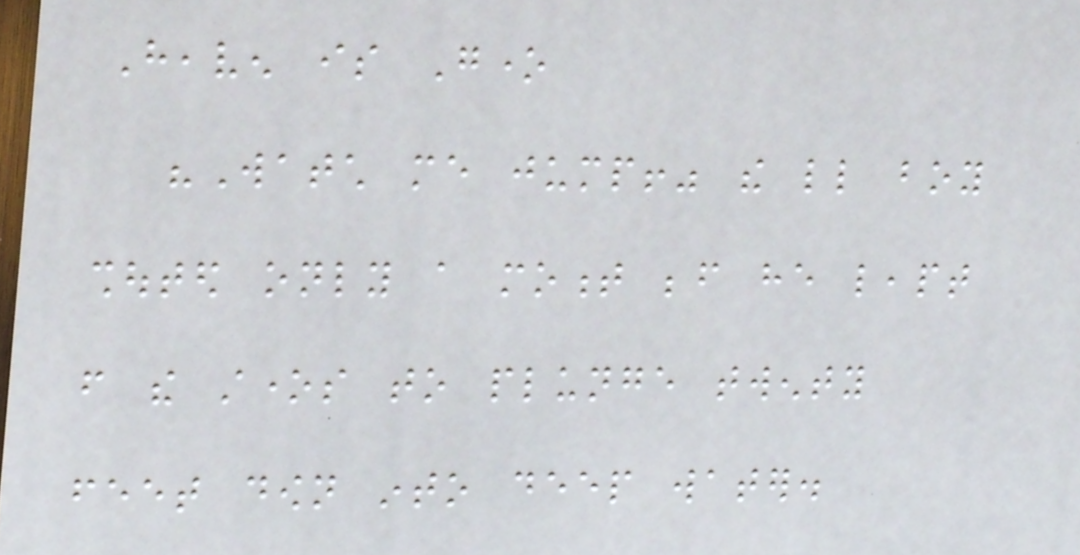Heaven is Gone
"Watch me jump!" the little boy
shouted only a moment before he leapt
from the stones to plunge twenty
feet down into deep water.
